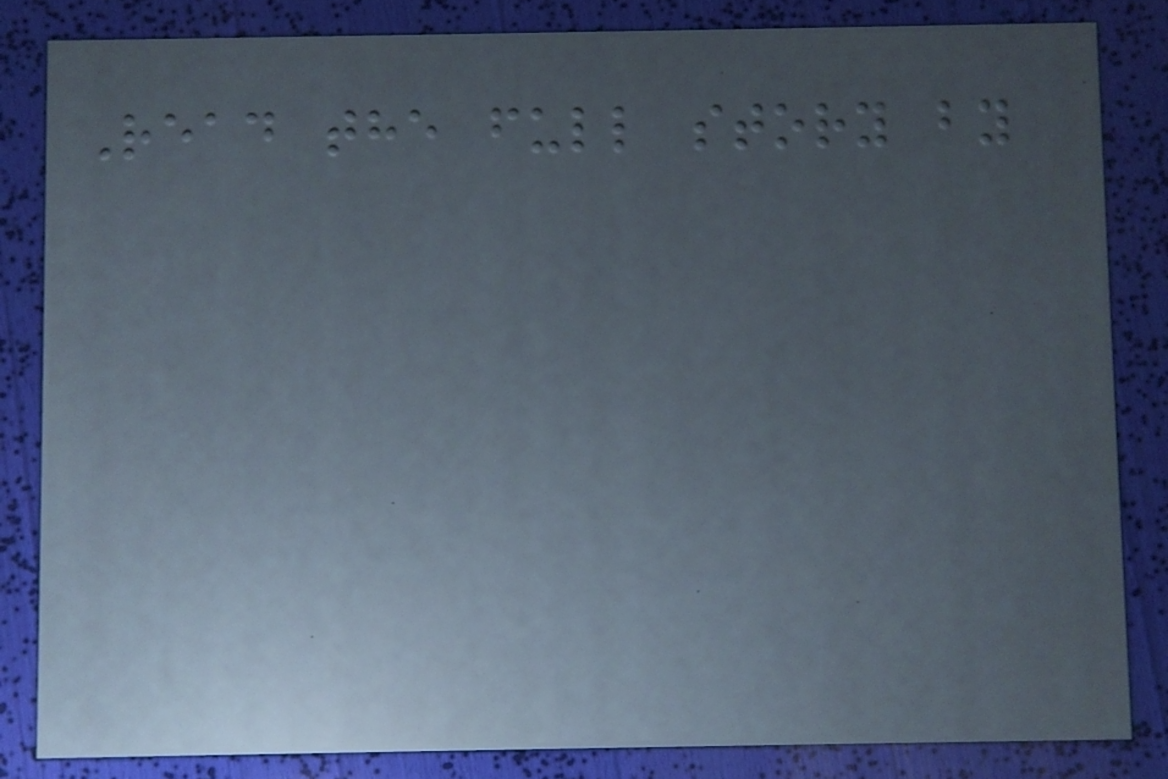Read the full story by
